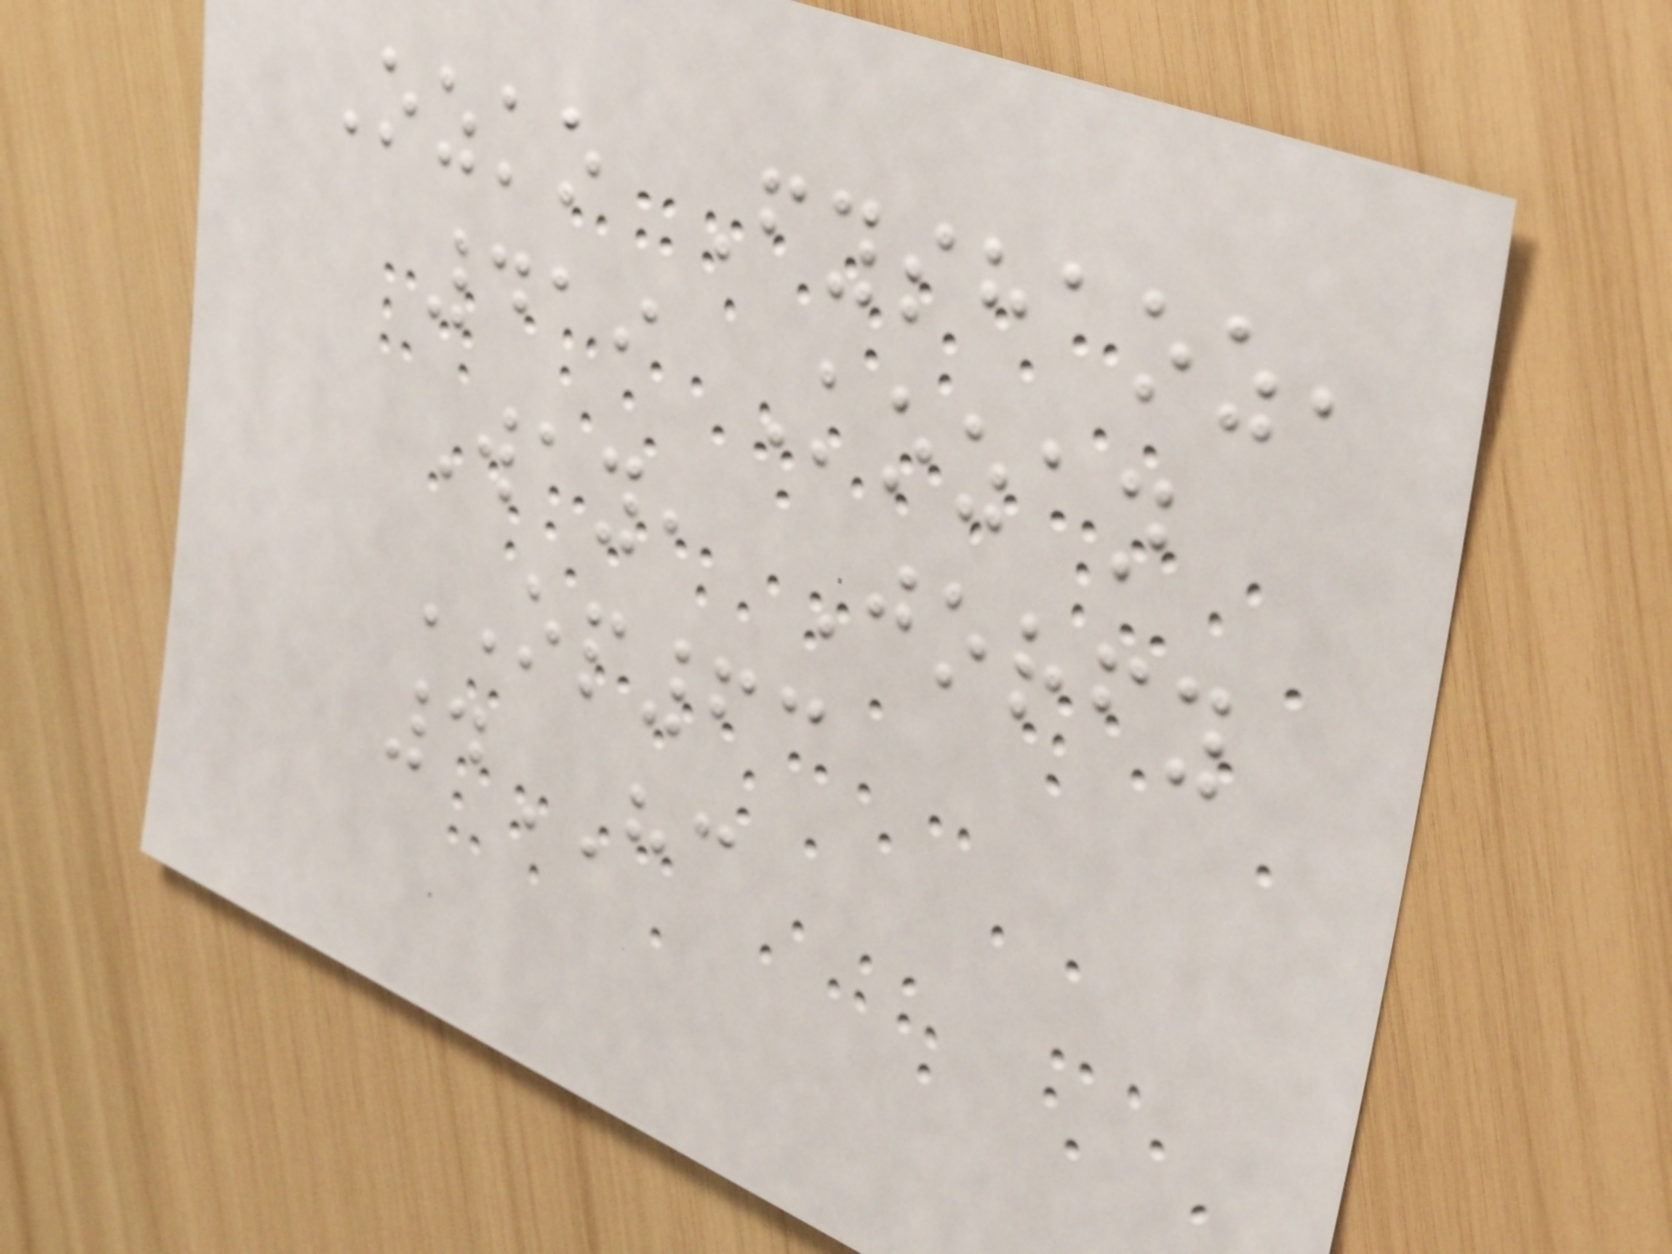Ozko Fyshaoz,
419 Kozan
Way, Jorfy
OP63
4HC
